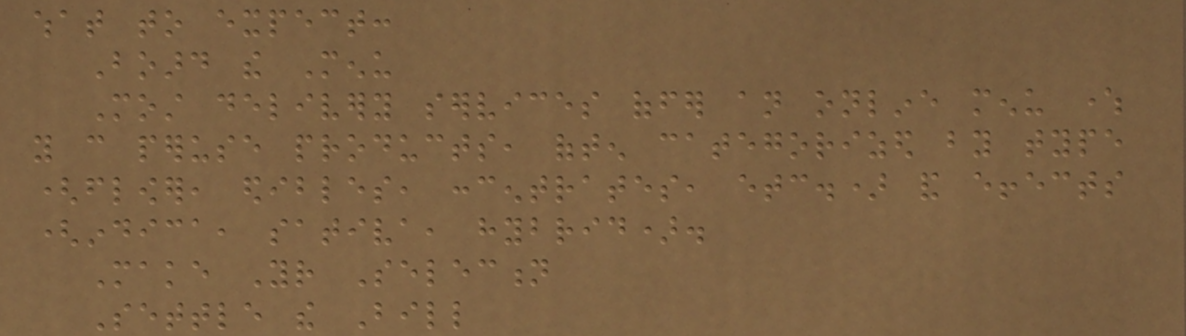what to expect:
Board the Menu
Most delivery services offer an online menu where
you can peruse products, often categorized by type
(flower, edibles, concentrates, etc.) and effects
(indica, sativa, hybrid).
Make Your Selection
Settle the Bill
